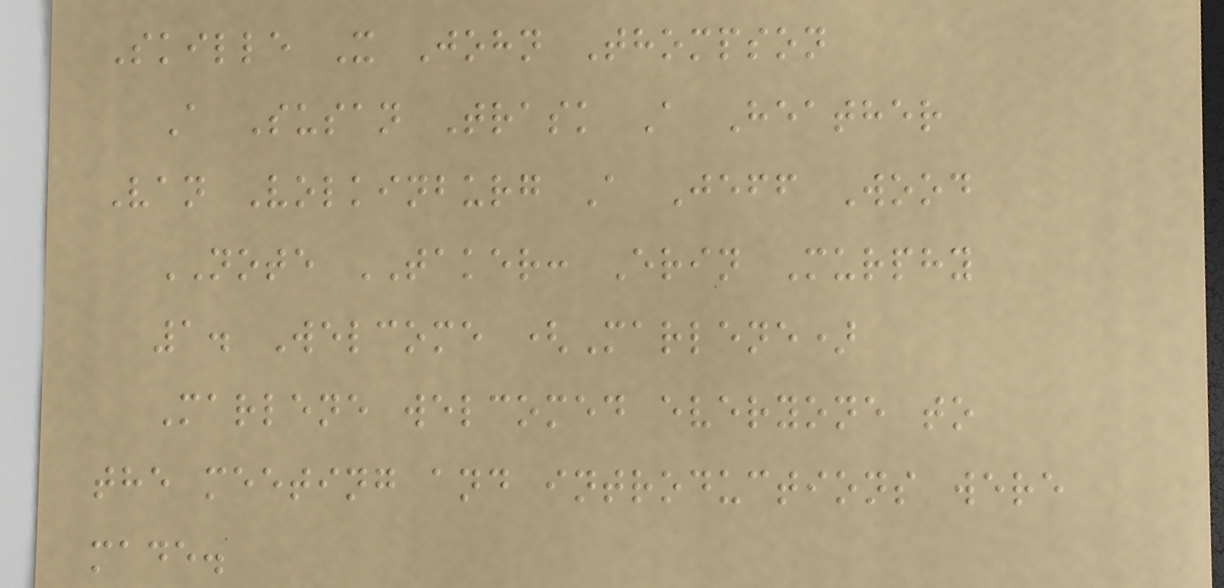Skille X John Thompson
A Susan Trask A Heather
Van Volkinburg A Jeff Wood
NOTE TAKER: Erin Murphy
1. Welcome (Marlene)
Marlene welcomed everyone to
the meeting and introductions were
made.
